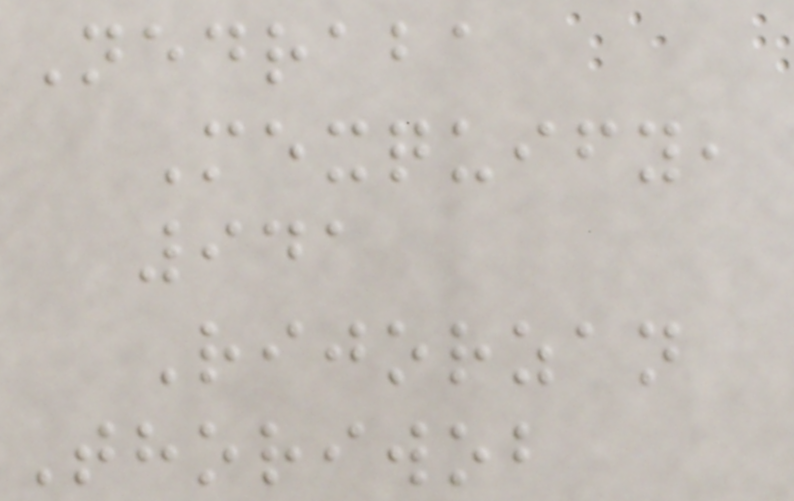Nedraba
Mexquify,
941
Rijorzan
Thoriwob
